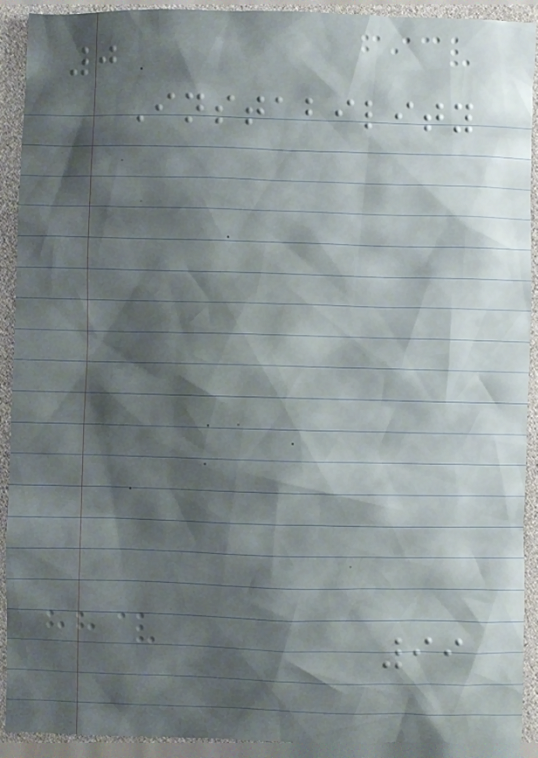0
Instability
99
